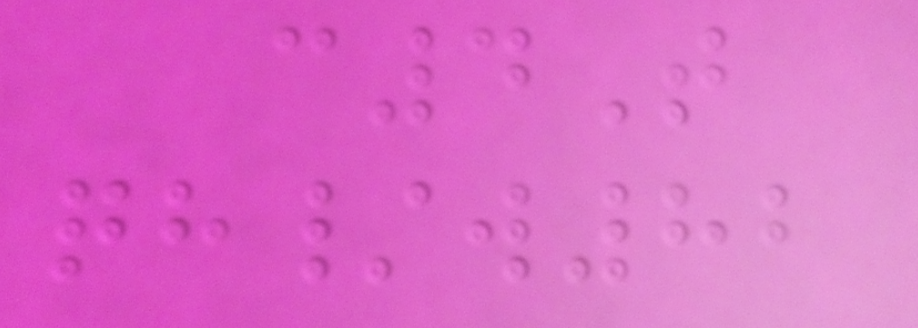c4T
qh/w82
